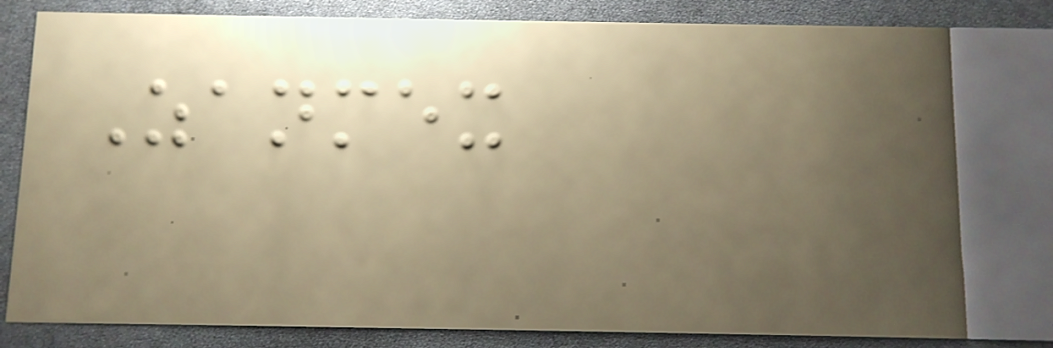Zanmex
